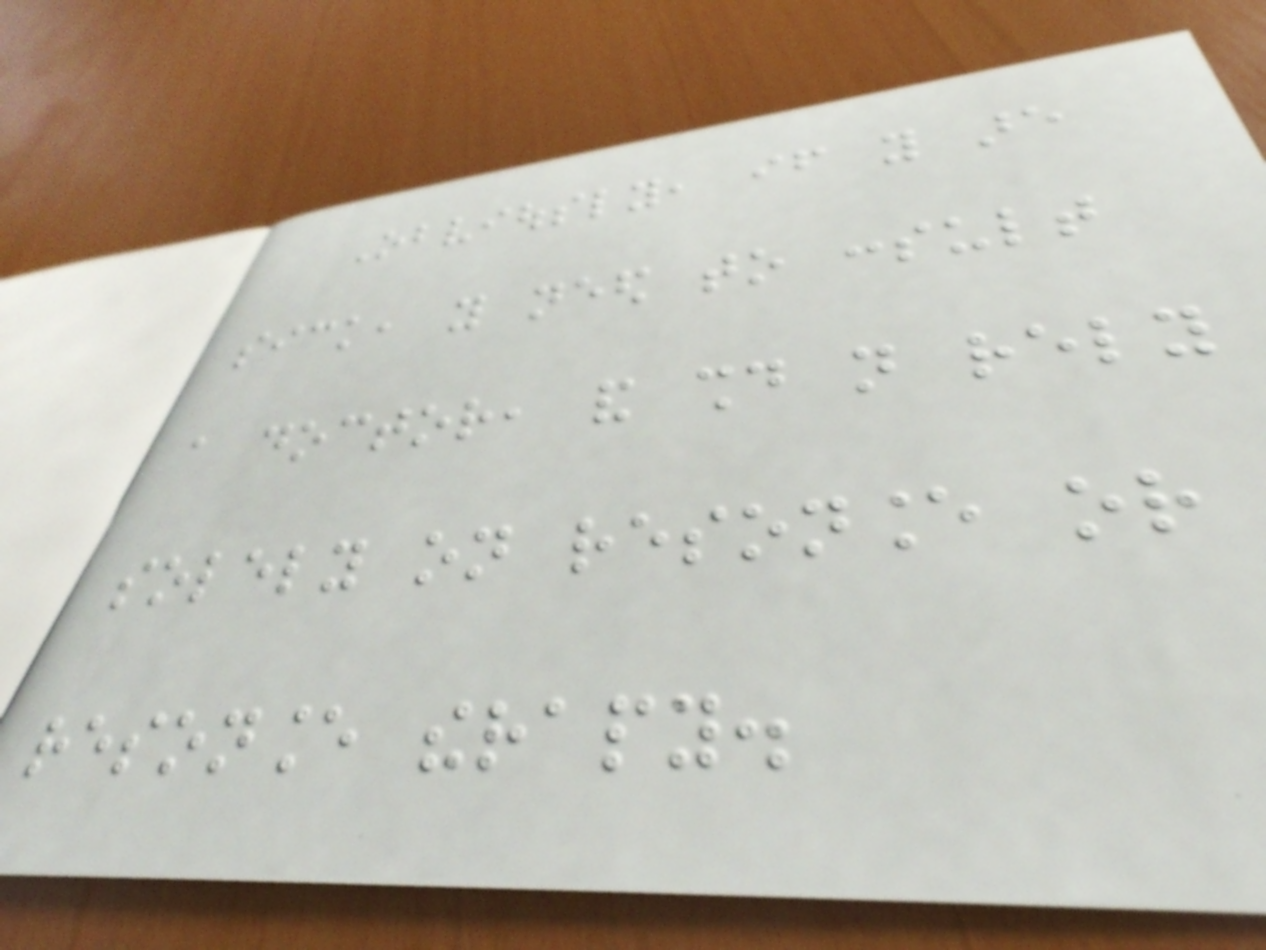Obviously, if you are
sick, you need to consult
a doctor, and should not rely
solely on resonance or
resonance therapy.
